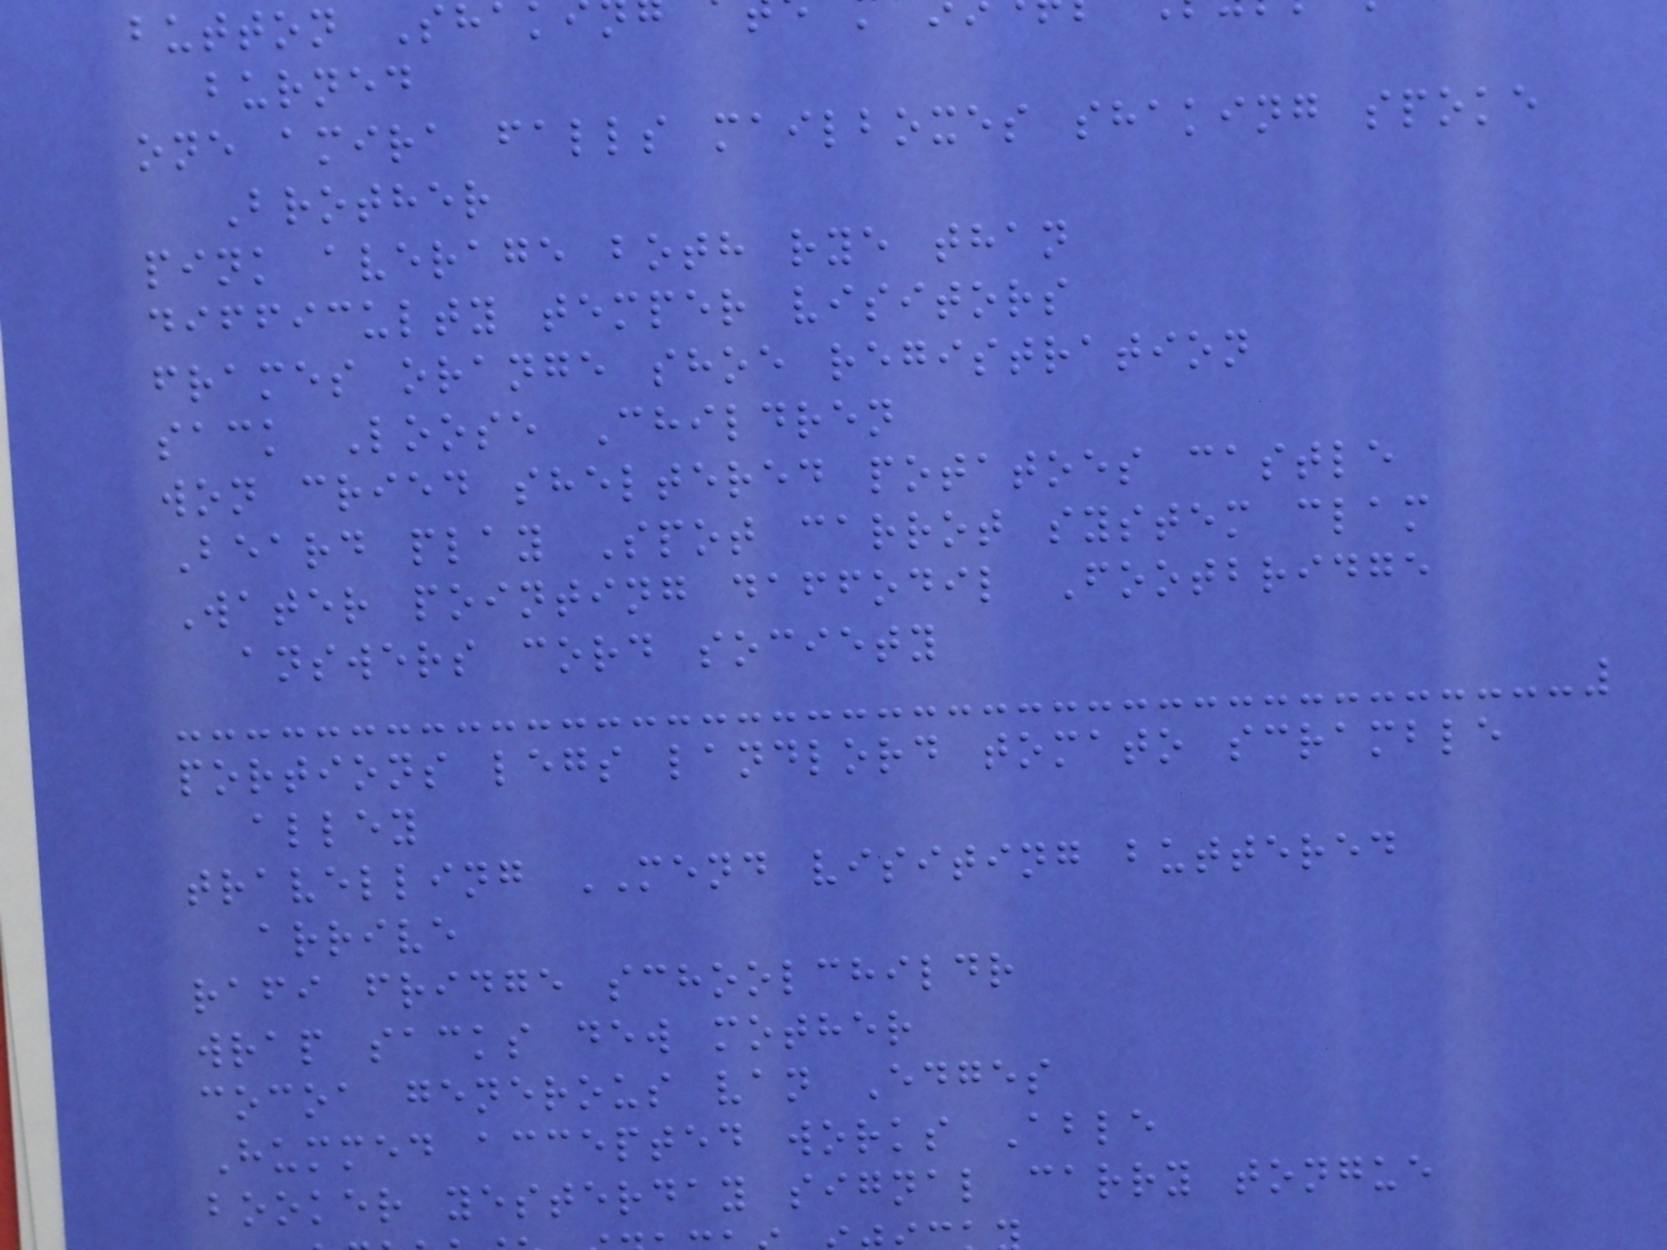button Sha
burned
one amira falls mailboxes shaking spoke
Brother
pink average both rye than
difficulty temper visitors
frames orange shoe registration
sack Loose Children
won cried sheltered potatoes castle
Beard play Spot carrot system clam
Water pointing daffodil Footbridge
answers cord society
portions legs landlord tomato scramble
alley
travelling MEND visiting buttered
arrive
rafi fridge schoolchildr
wrap sacks dew mother
cocoa generous van Edges
Hummed accepted works Able
booker yesterday signal carry tongue
